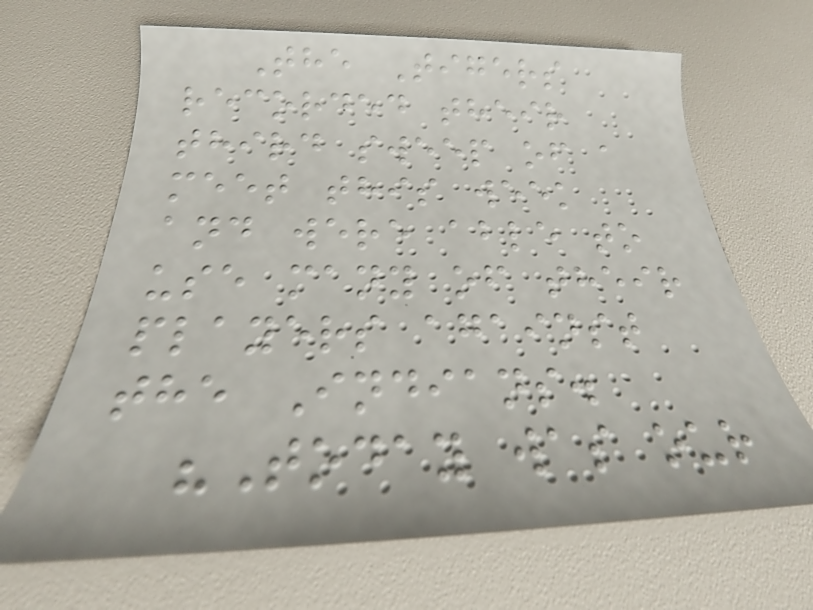The Tigers
recorded their
third sweep of a
meet this week
and were able to
use many of their
players against
the Indians.
"Today was our
